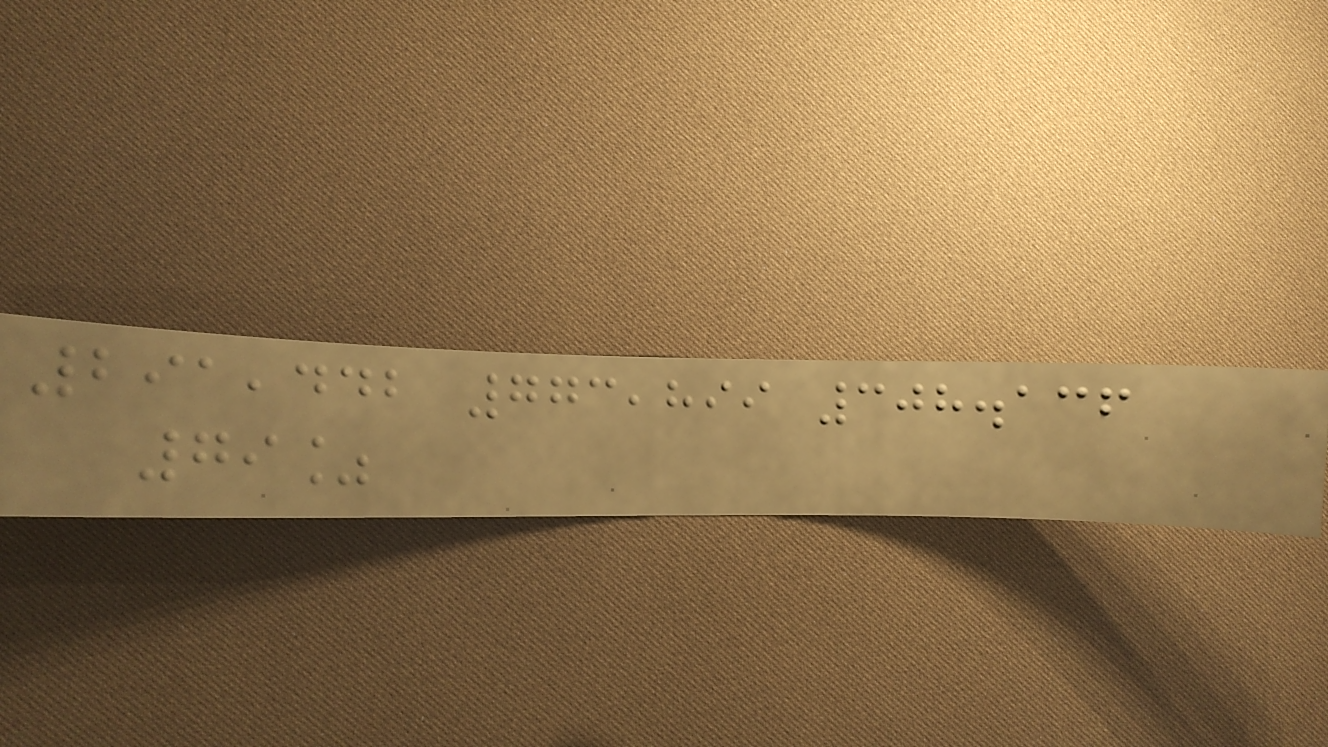291,442 773,899 308.136
79%
